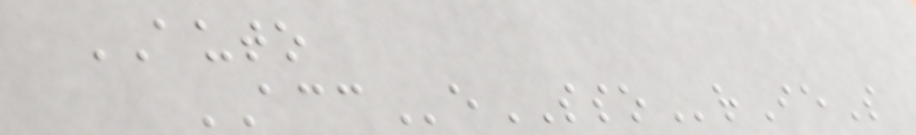AUTO
ACCeSSOrIeS
